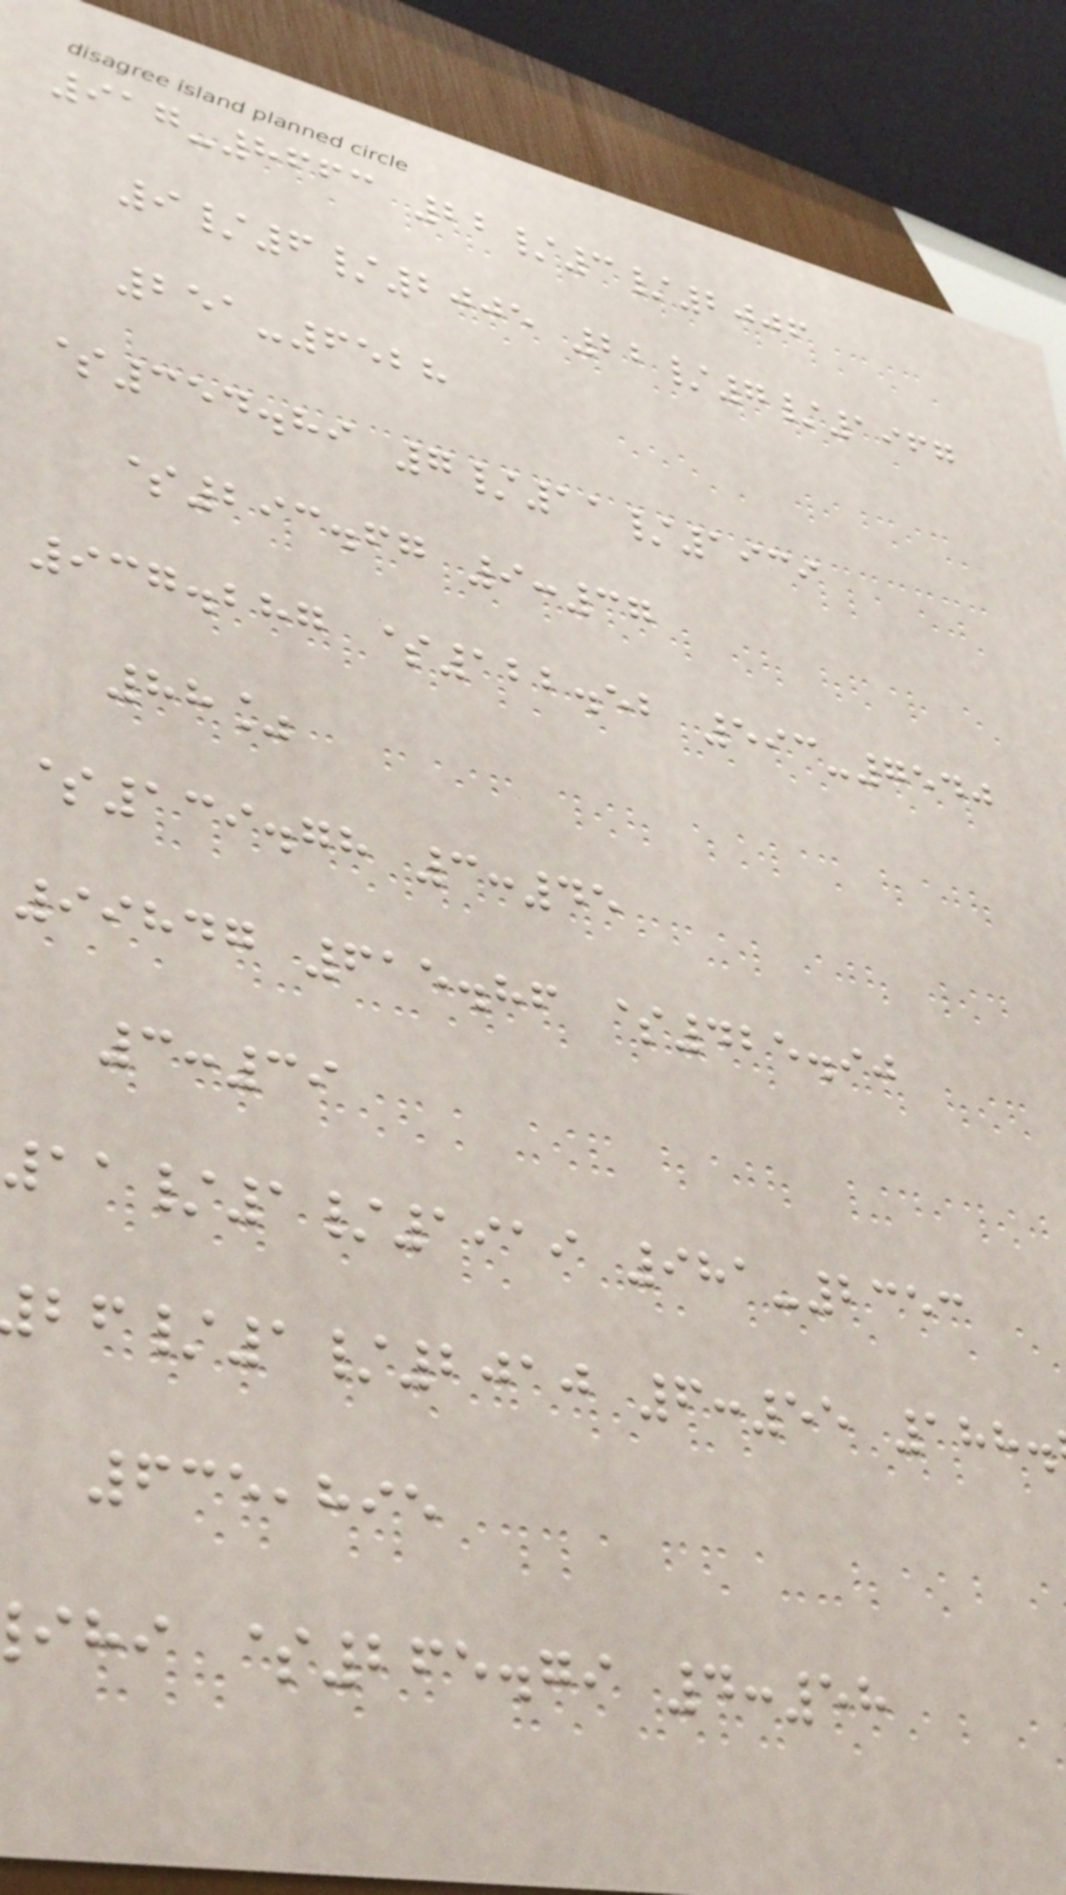917-8663 22/3/2006
9/6/2005 22/7/1967
251-6528
$354.89 7/11/1939
$293.67 9:37
937.287 $122.52 593-7540
88%
$139.78 3:45
99847 615.86 $425.90
3:39
11/1/1919 981-2353
/1/2010 6:55 188.
635,895
ihi $265.79 4:58
